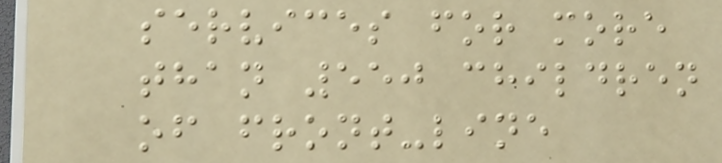services for more
than 550 children
of front-line
